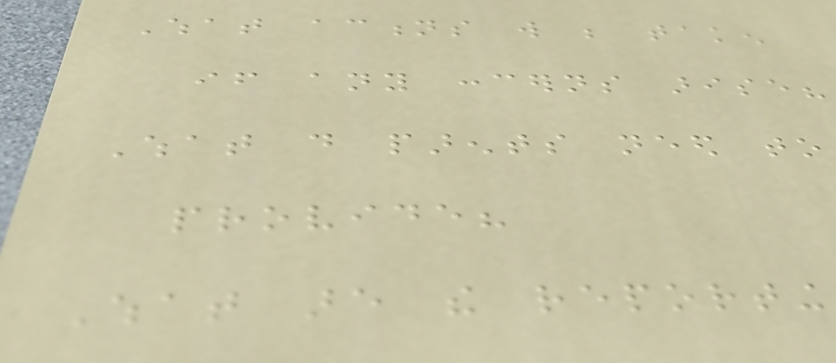What actions will be taken
if any concerns arise?
What do parents need to
provide?
What are the reporting
